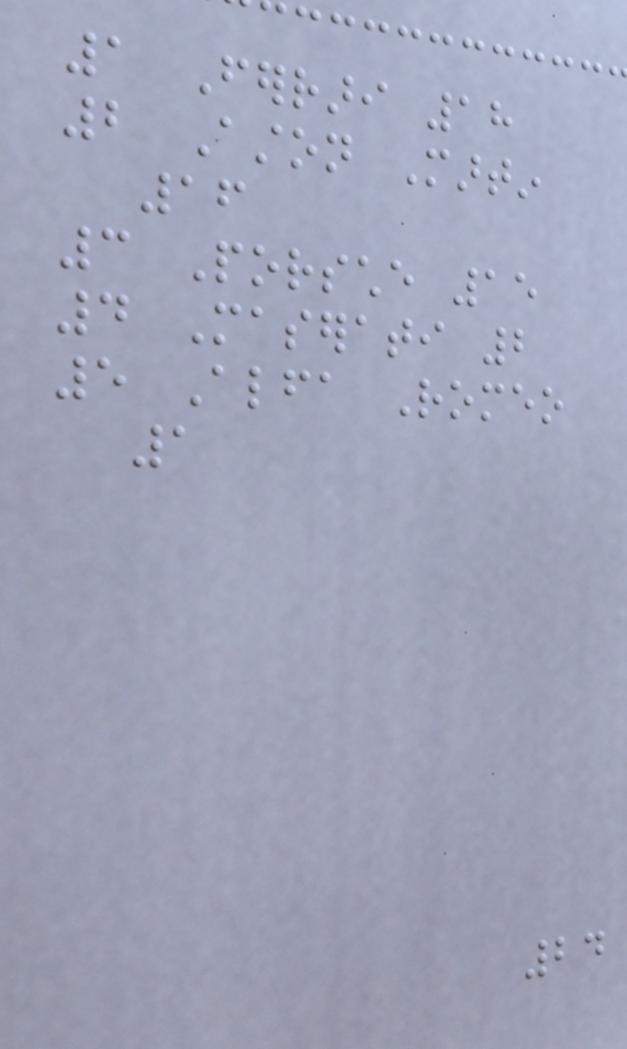1 Ferrari 18
2 Aston Martin
16
3 Porsche 15
4 Maserati 2
5 Alfa Romeo
1
24
